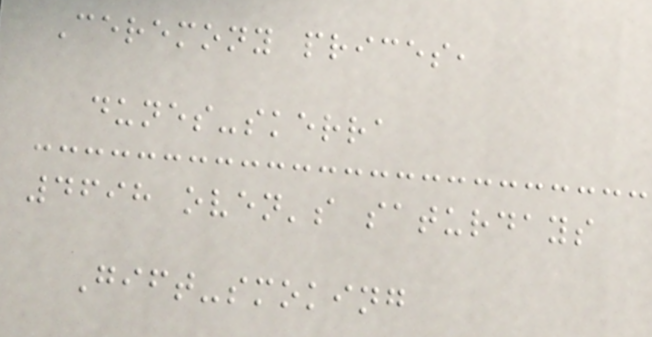Ceremony prices,
dunes-skerra
4698 oven's saturdays
Gift-smoking
